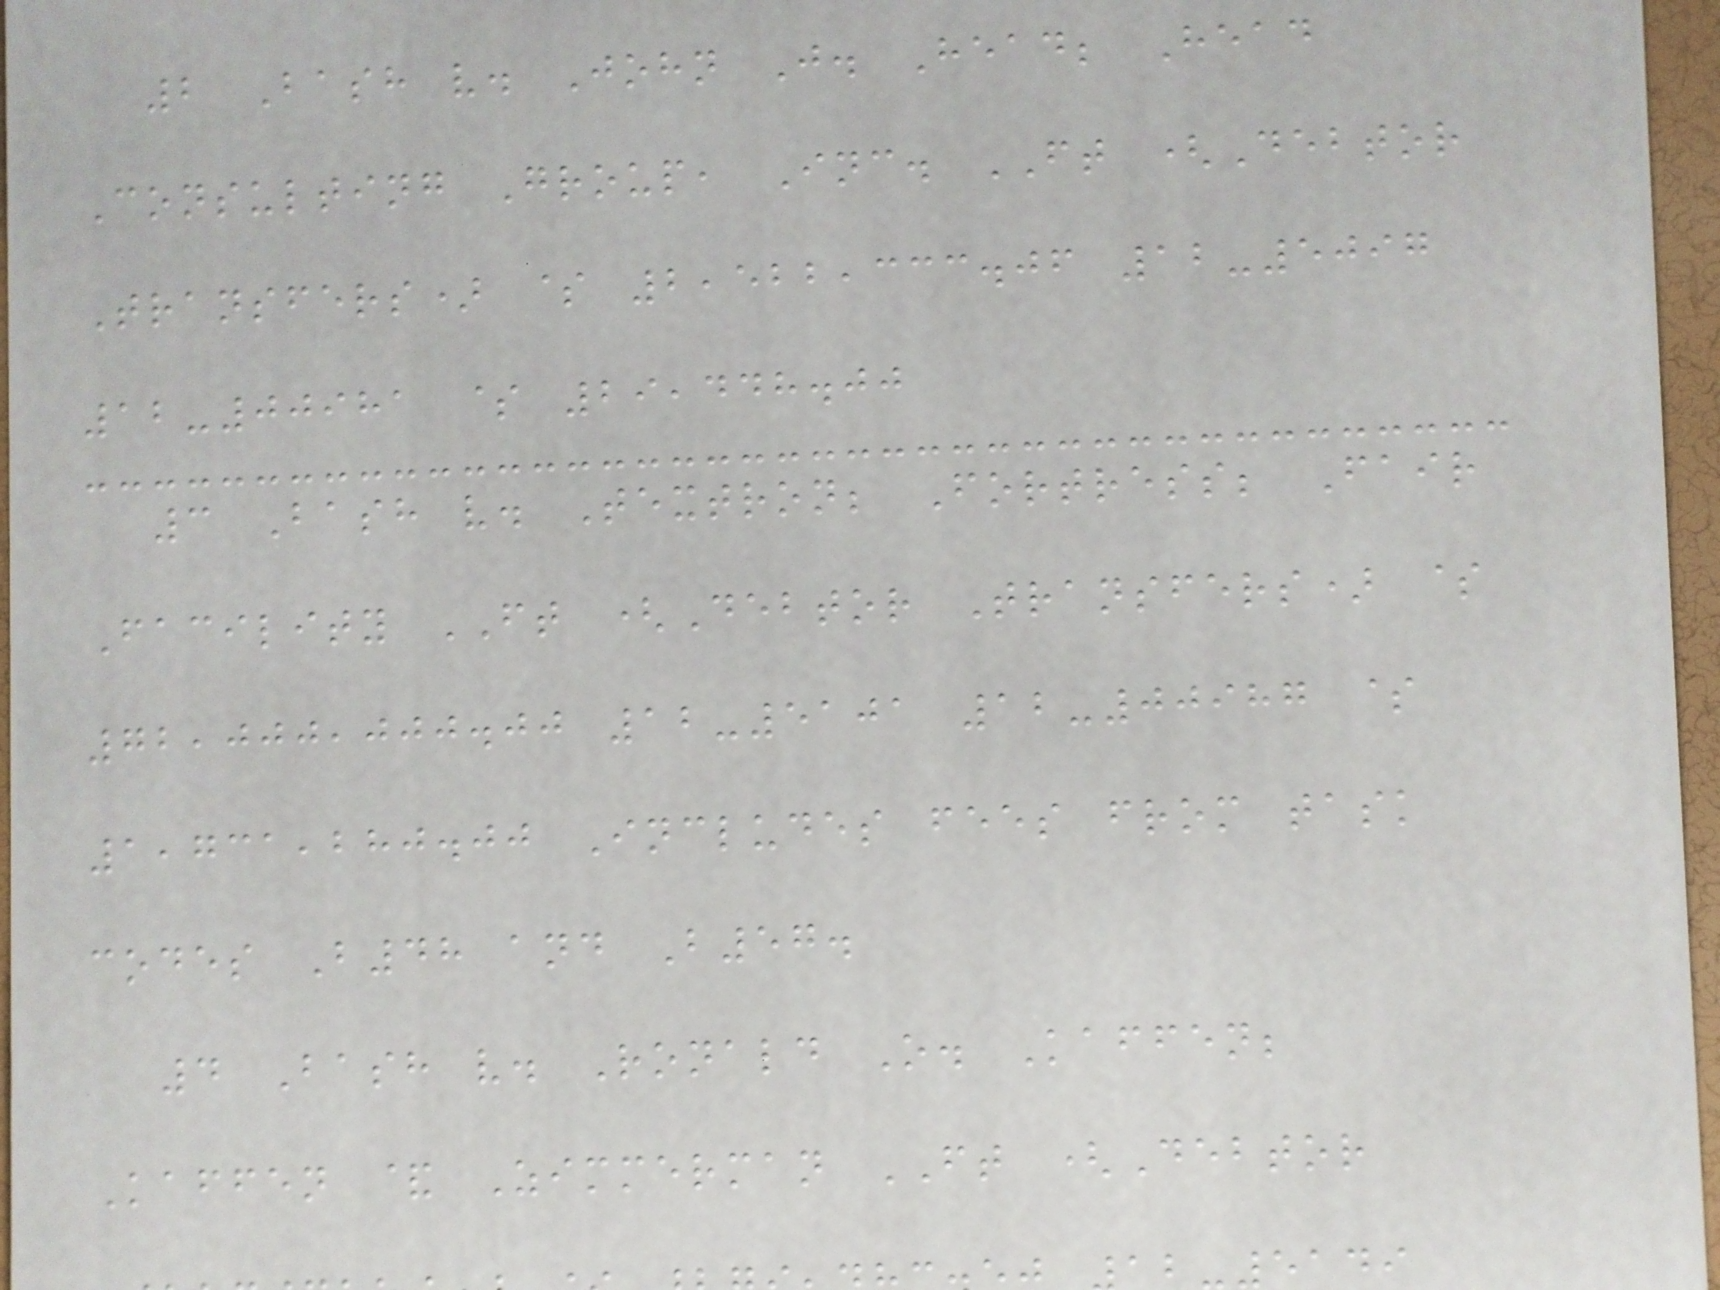2 Bash v. John J. Head; Head
Consulting Group, Inc. FT (Debtor
Transfers) $ 2,522,333.06 12-5097
12-00981 $ 29,448.00
3 Bash v. Textron; Fortress; Fair
Facility FT (Debtor Transfers) $
72,000,000.00 12-5101 12-00987 $
1,731,280.00 Includes fees from task
codes B48 and B57.
4 Bash v. Ronald O. Kaffen;
Kaffen & Zimmerman FT (Debtor
